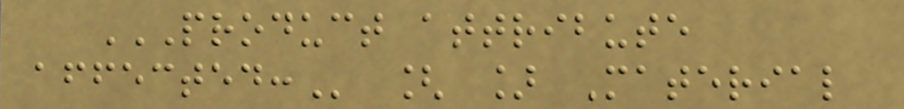PRODUCT ATTRIBUTE
AFFECTED: [ ] Material
